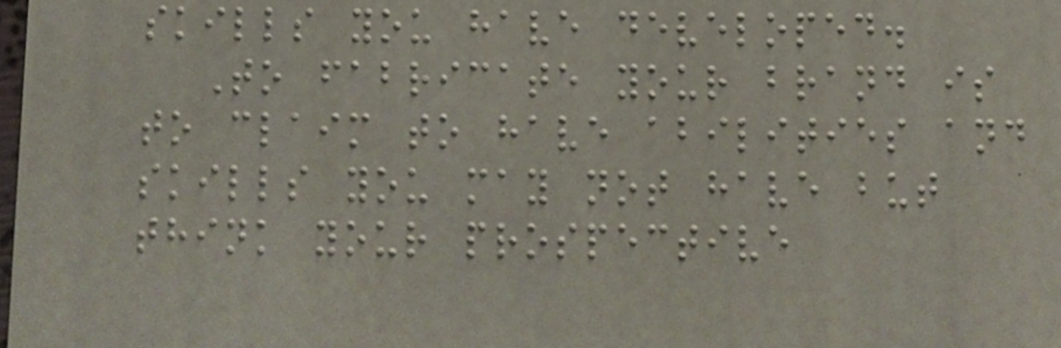skills you have developed.
To fabricate your brand is
to claim to have abilities and
skills you may not have but
think your prospective
